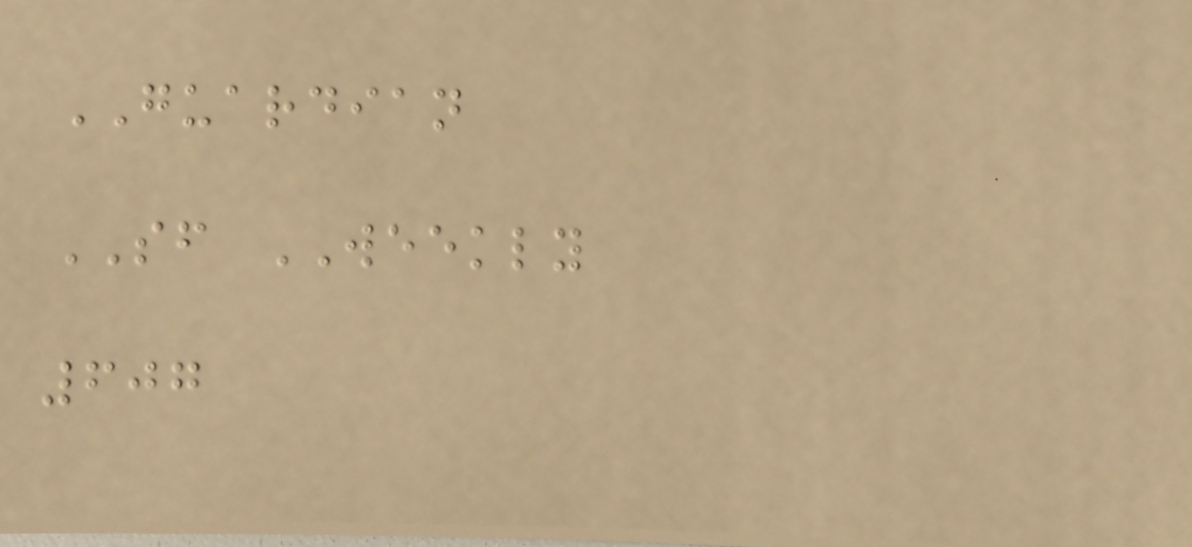GUARDIAN
SF WEEKLY
607
